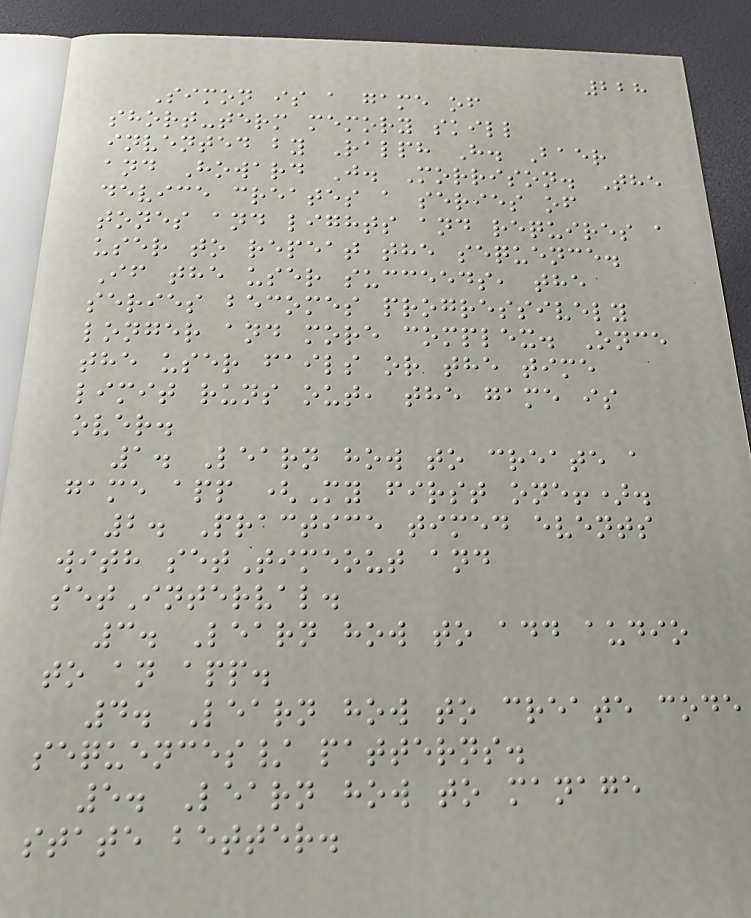228
Simon is a game of
short-term memory skill
invented by Ralph H. Baer
and Howard J. Morrison. The
device creates a series of
tones and lights and requires a
user to repeat the sequence.
If the user succeeds, the
series becomes progressively
longer and more complex. Once
the user fails or the time
limit runs out, the game is
over.
1. Learn how to create a
game app (My first one!).
2. Practice timed events
with setTimeout and
setInterval.
3. Learn how to add audio
to an app.
4. Learn how to create code
sequences/ patterns.
5. Learn how to manage
state better.
